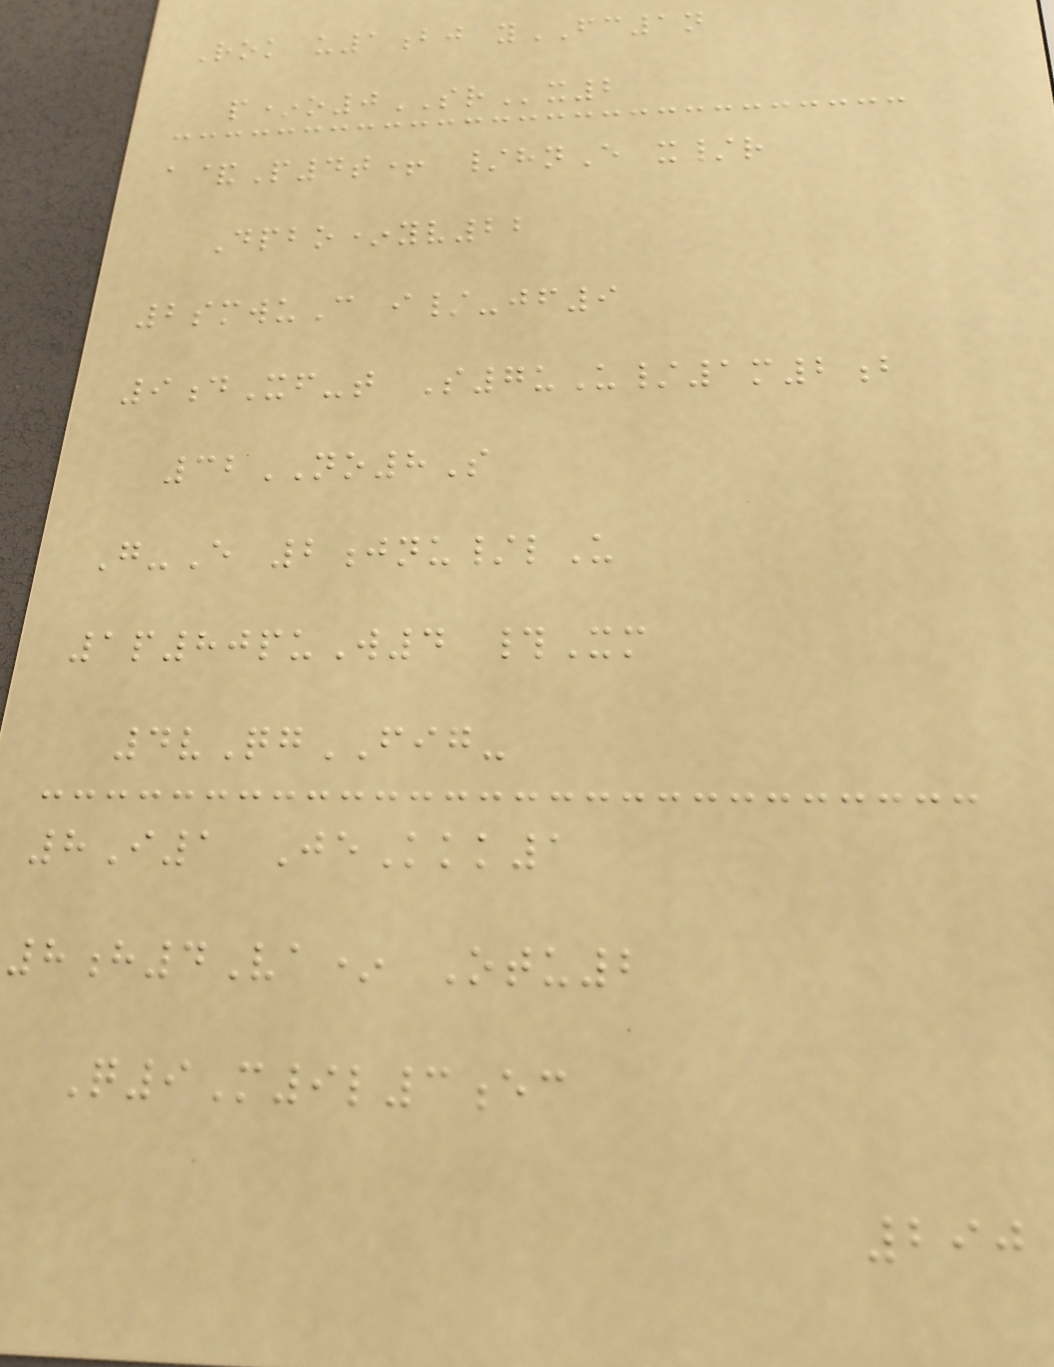Rok u1bj yFC1n
p*o0SRx2
a&P4t+ /hnE x/r
Dpbo*yv22
2smwuC i/-jf9
9dXf-t S7uU/1m2b
32NO8S
G-E 2jnu/lU
1p80puW4 #Xm
4vQgFIG-
8I1 JeKkk1
8h4Va* Otu2
Q9M9l3ec
290
